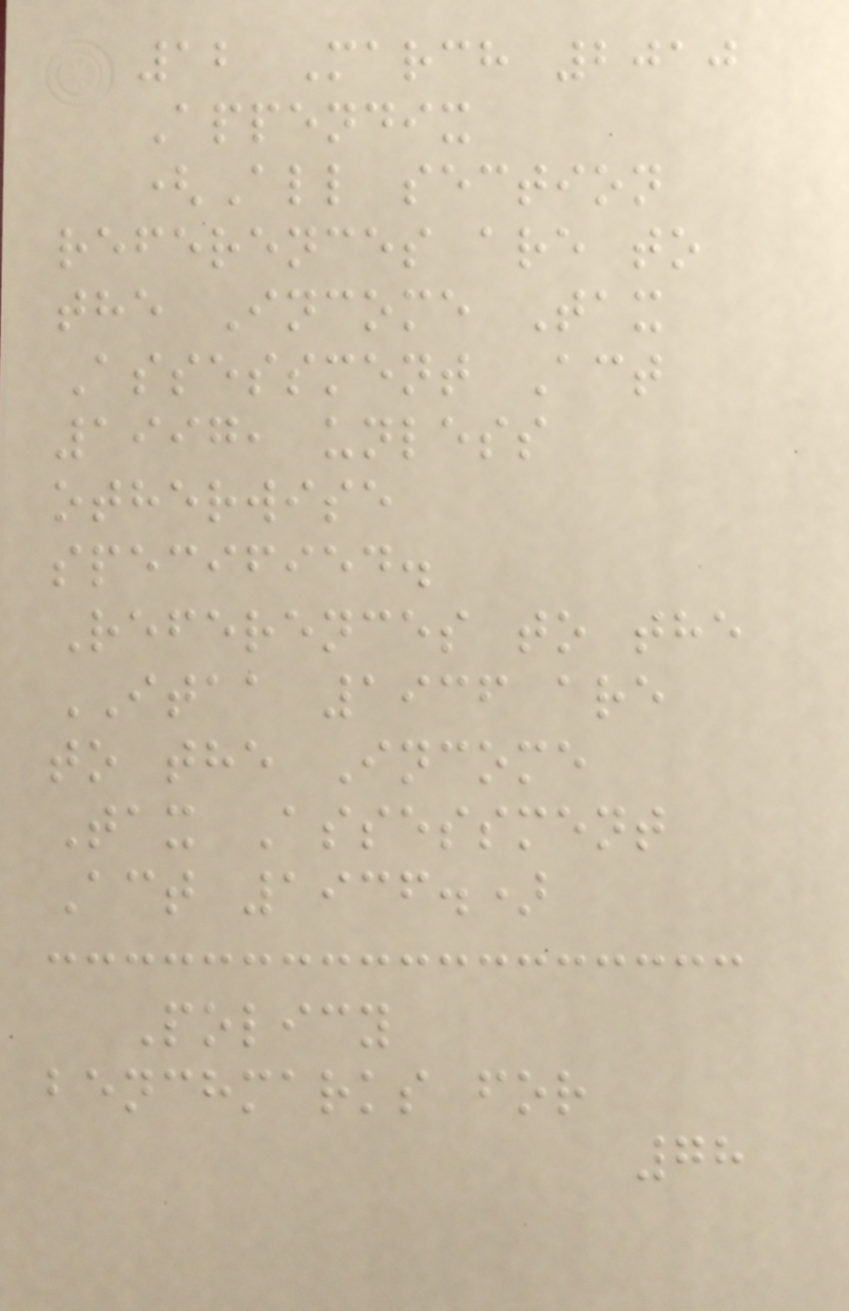12 March 2010
Appendix
(All section
references are to
the Income Tax
Assessment Act
1997, unless
otherwise
specified.
References to the
ITAA 1936 are
to the Income
Tax Assessment
Act 1936.)
Policy
benchmarks for
78
